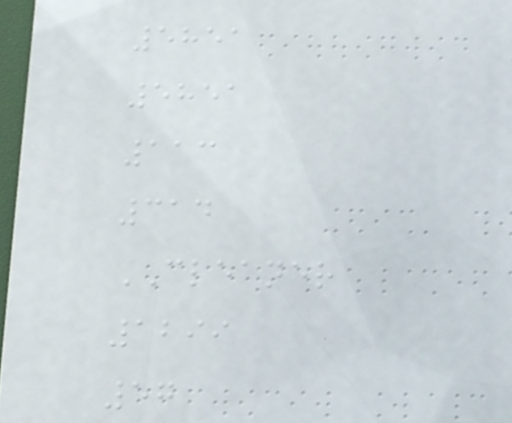5851
5851
113
314
CLEANER
1299
57
